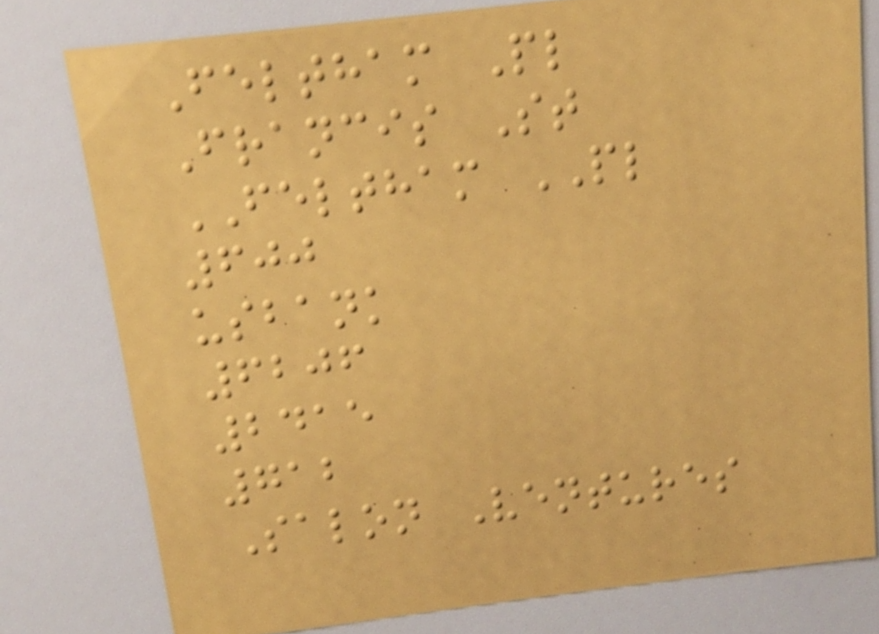Feltham Pl
Francis St
FELTHAM PL
600
usbank
6206
2415
712
Salon Ventures
